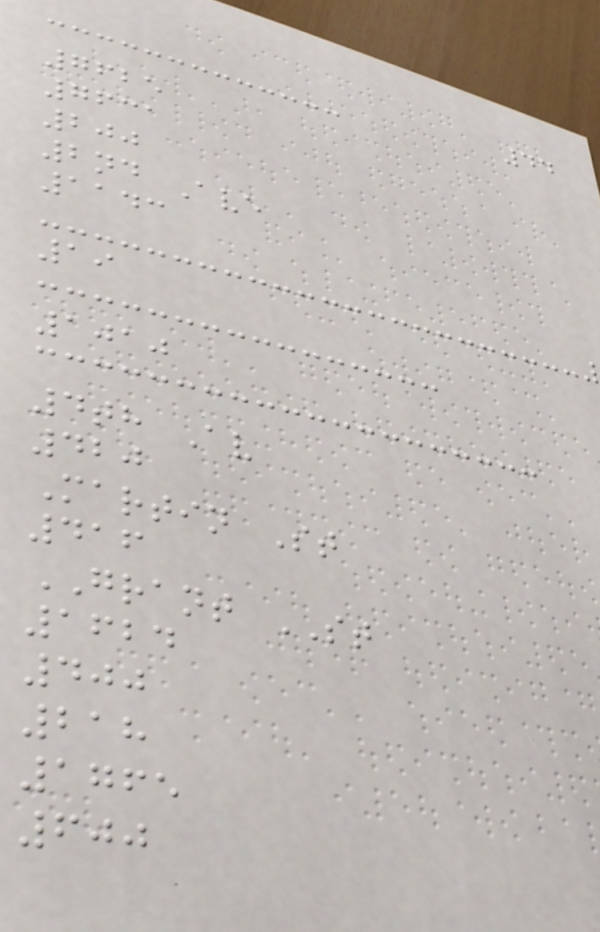44
7625
7631
200
2nd Ave
1143
19
1010
4th Av
420
Martin St
416
GRANT ST
1624
400
218
1765
600
